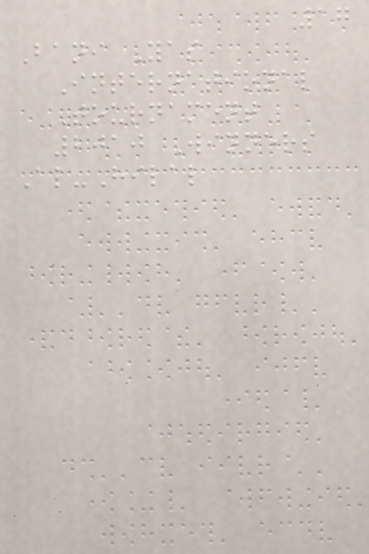17
Bani Yas
International
Tournament
2010 Winners
Al-Hilal
